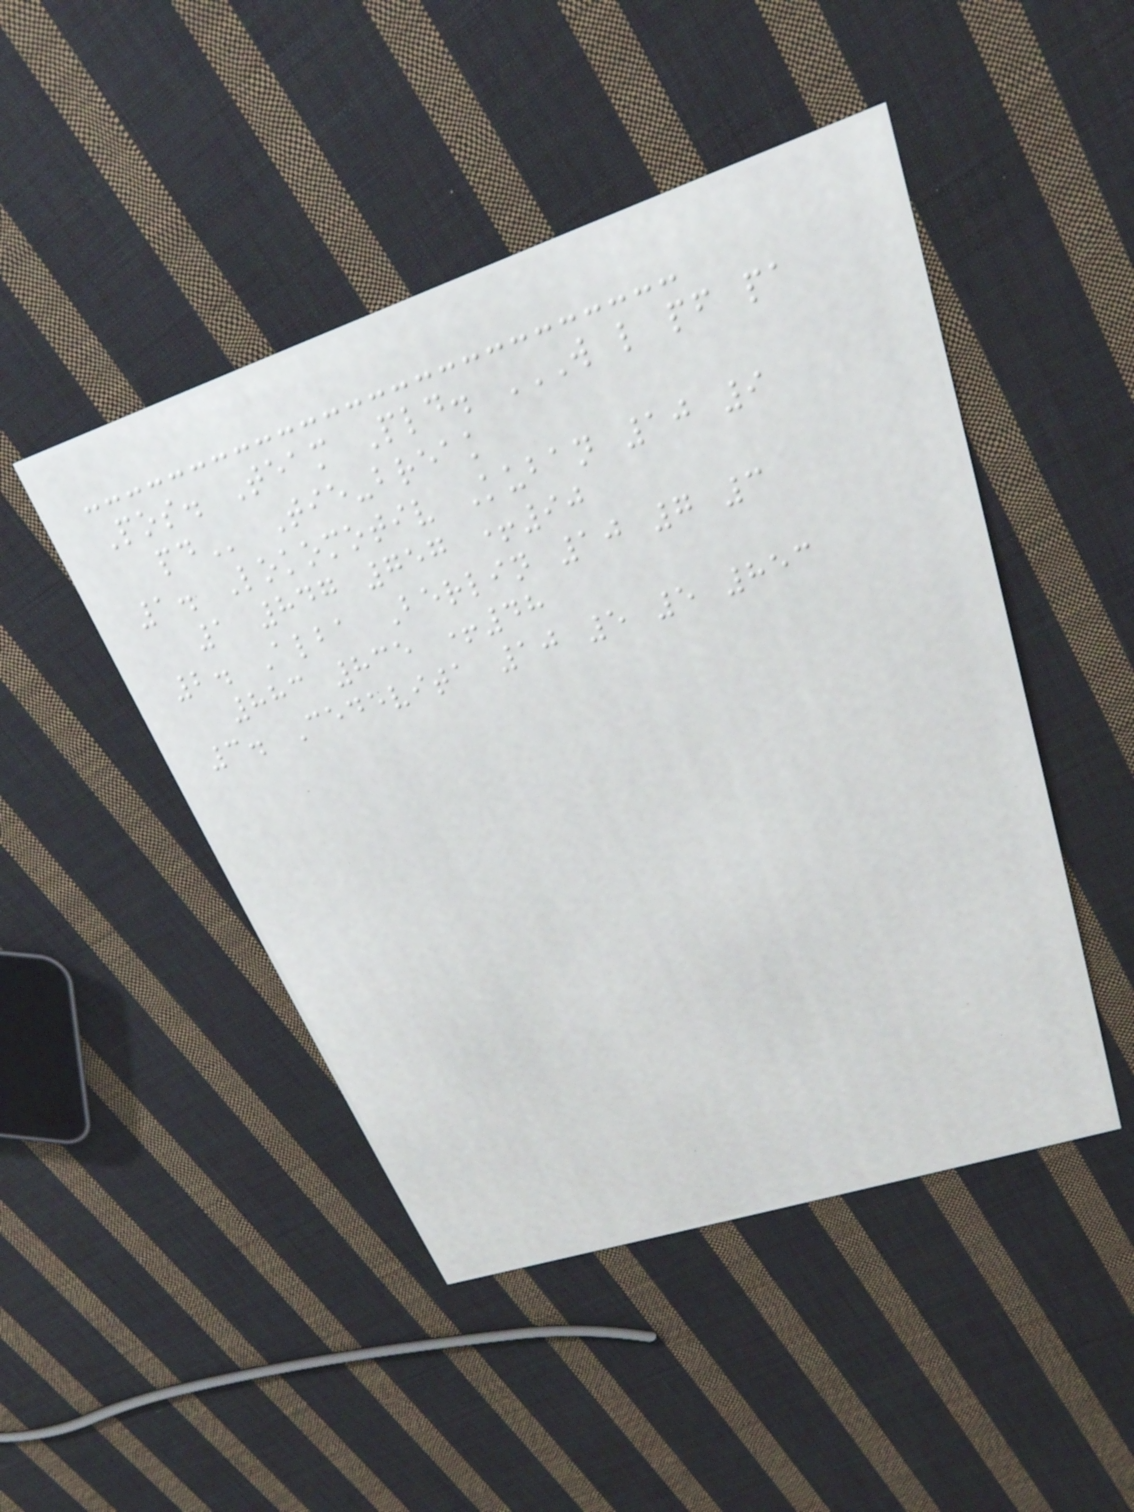Pos. Team Pld. W L PF PA
PD Tie-break
1. Lokomotiv Kuban 10 9
1 847 757 +90
2. Alba Berlin 10 7 3
883 835 +48
3. Cedevita 10 5 5 853
